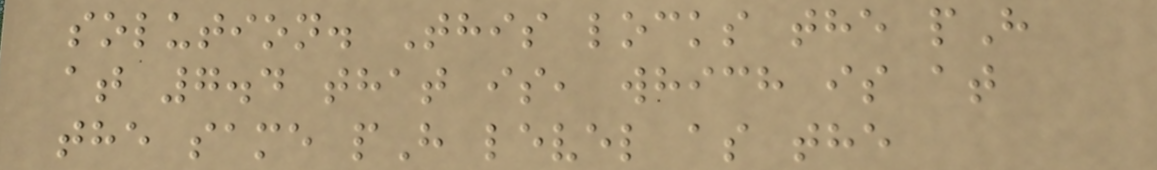solution. This locks the pH
at 7.4 that is, which is at
the same pH level as the
